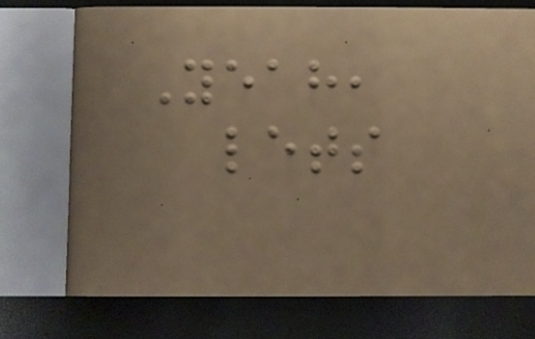Yeah,
lets
